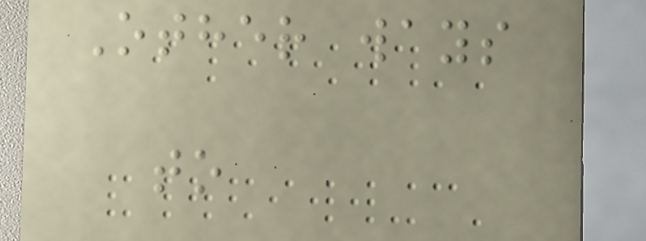Other ways
to
